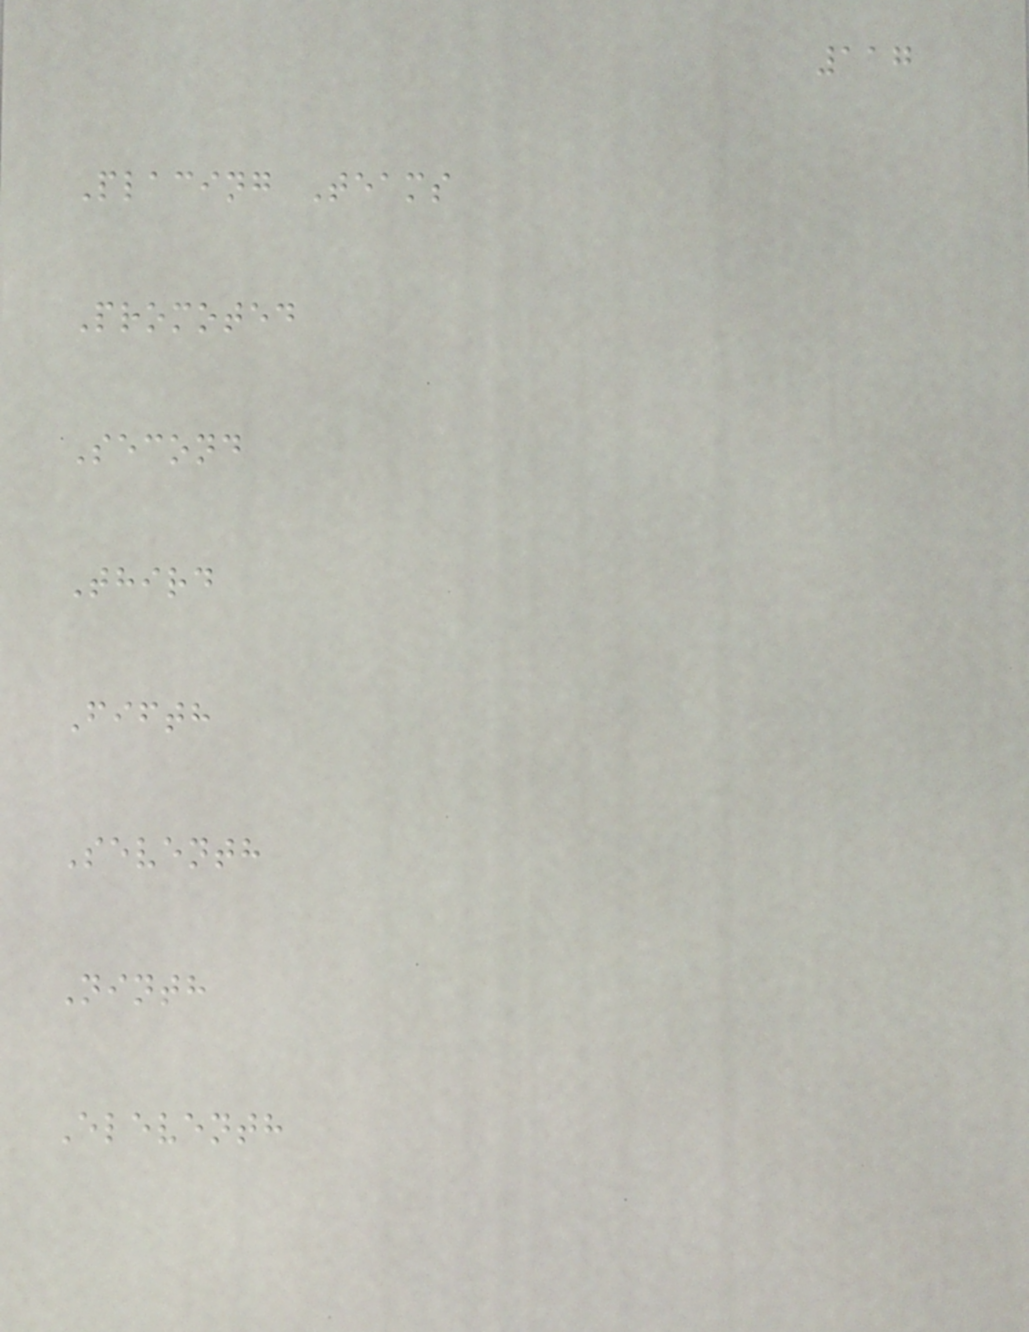117
Placing Teams
Promoted
Second
Third
Fifth
Seventh
Ninth
Eleventh
